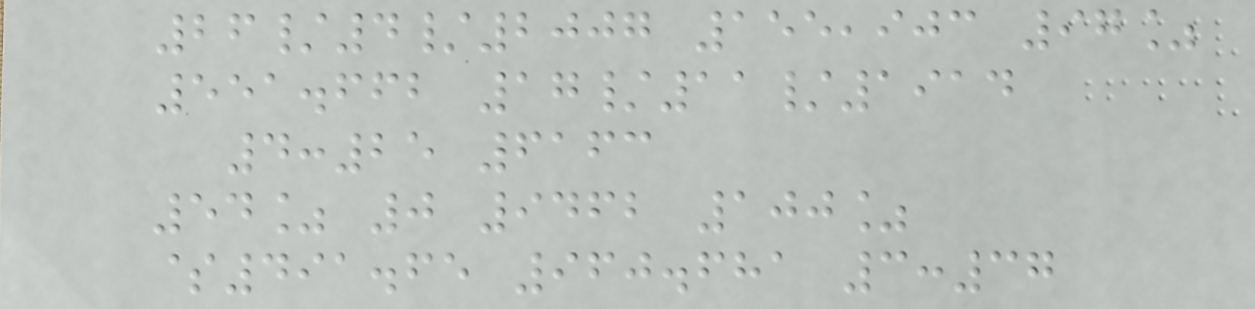26/4/2007 155,903 97%
551.662 17/11/1914
4:25 6163
54% 0 9462 100%
$491.65 960.681 3:37
